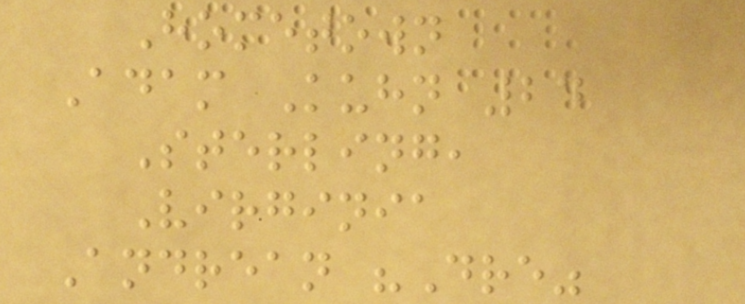Hometown
Adam Kuhn 24
Sterling,
Virginia
Andrean "Dre"
